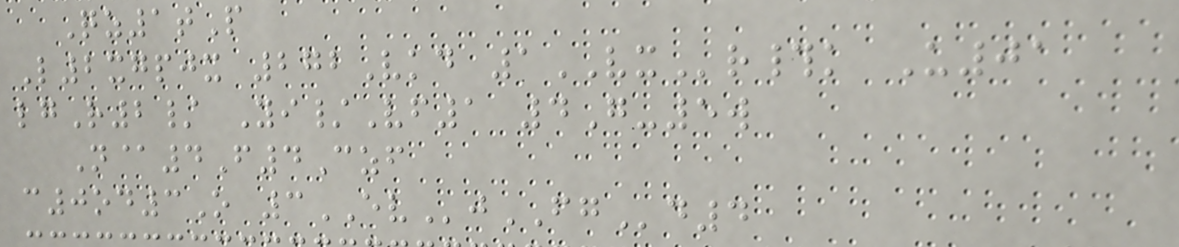Qz1tP
L2xgpjx 272Vkd 1VXr#k U01
lgR2/ Yi/Vf1 4G-5w
N@4F4Czf
c0od3O 3EVjFGd4
